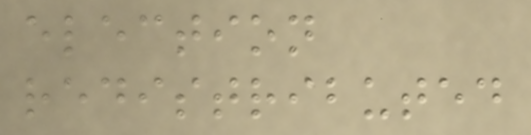election
redistributed
